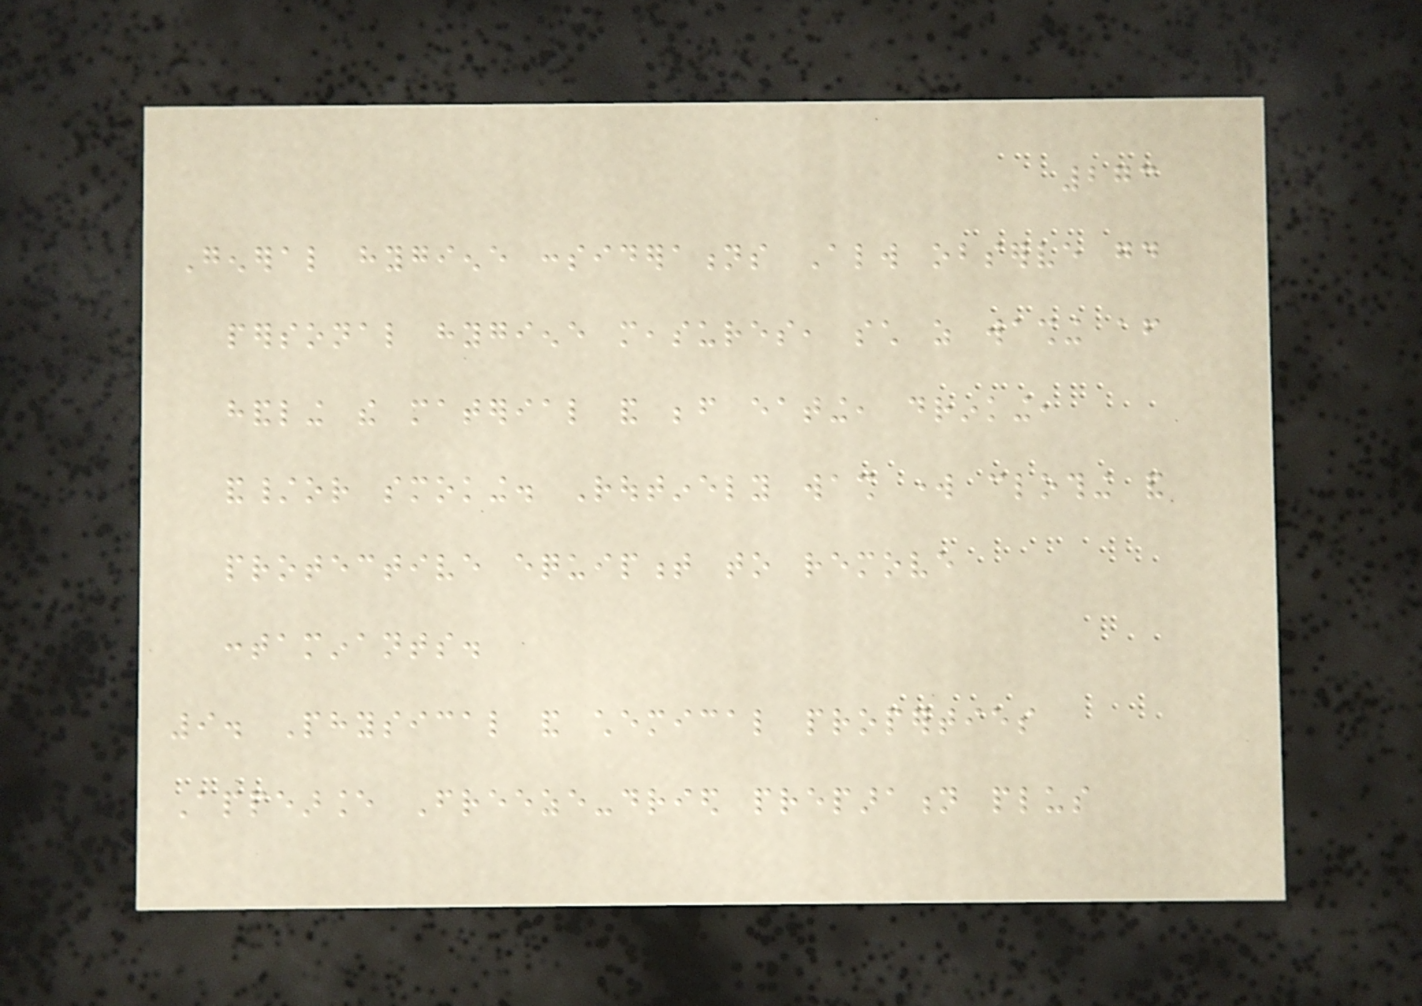273
General hygiene considerations Always observe good
personal hygiene measures, such as washing after
handling the material and before eating, drinking,
and/or smoking. Routinely wash work clothing and
protective equipment to remove
contaminants.
9. Physical and chemical properties
Appearance Freeze-dried preparation plus
